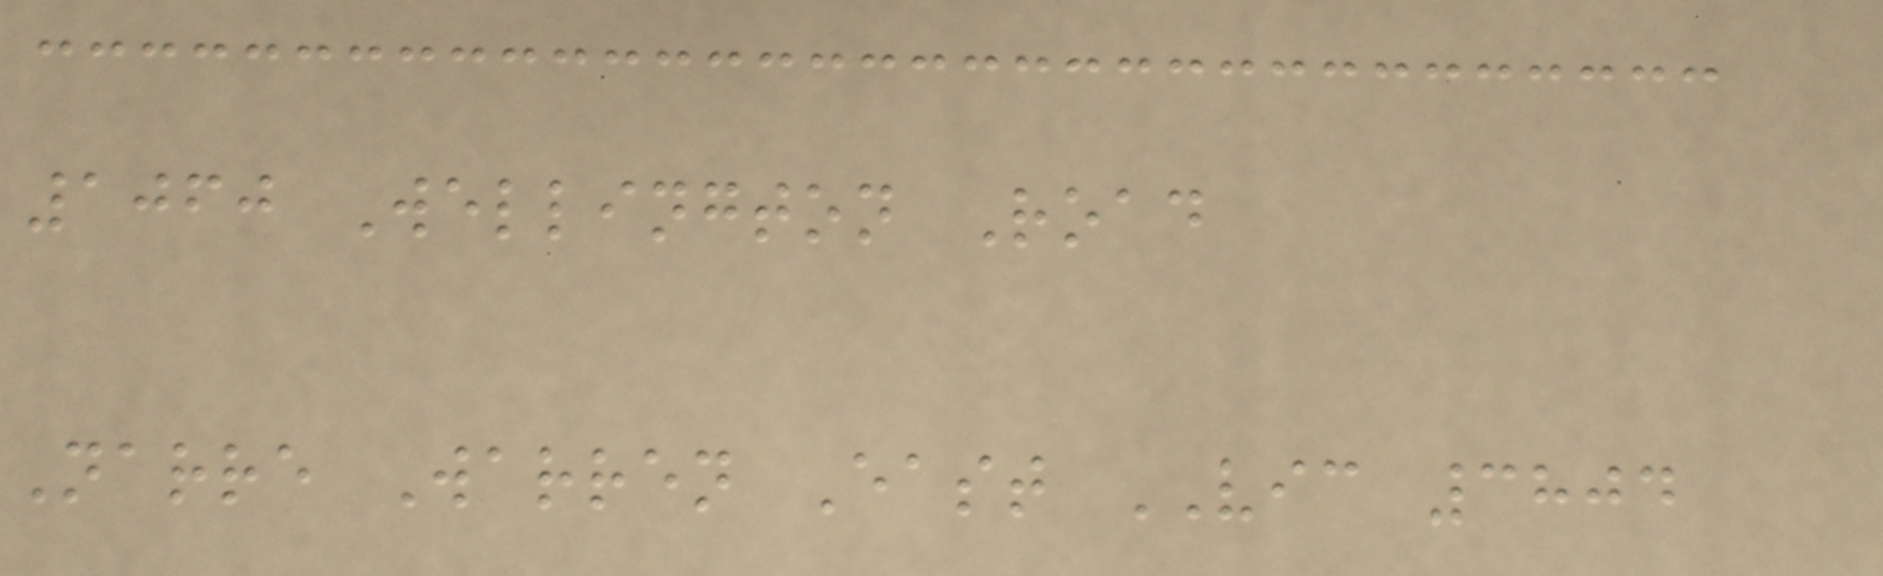1060 Wellington Road
Narre Warren East VIC 3804
